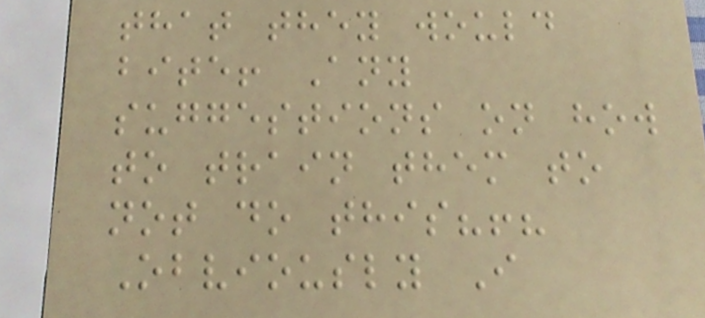that they would
bite! Any
suggestions on how
to train them to
not do this?!?
Obviously I
